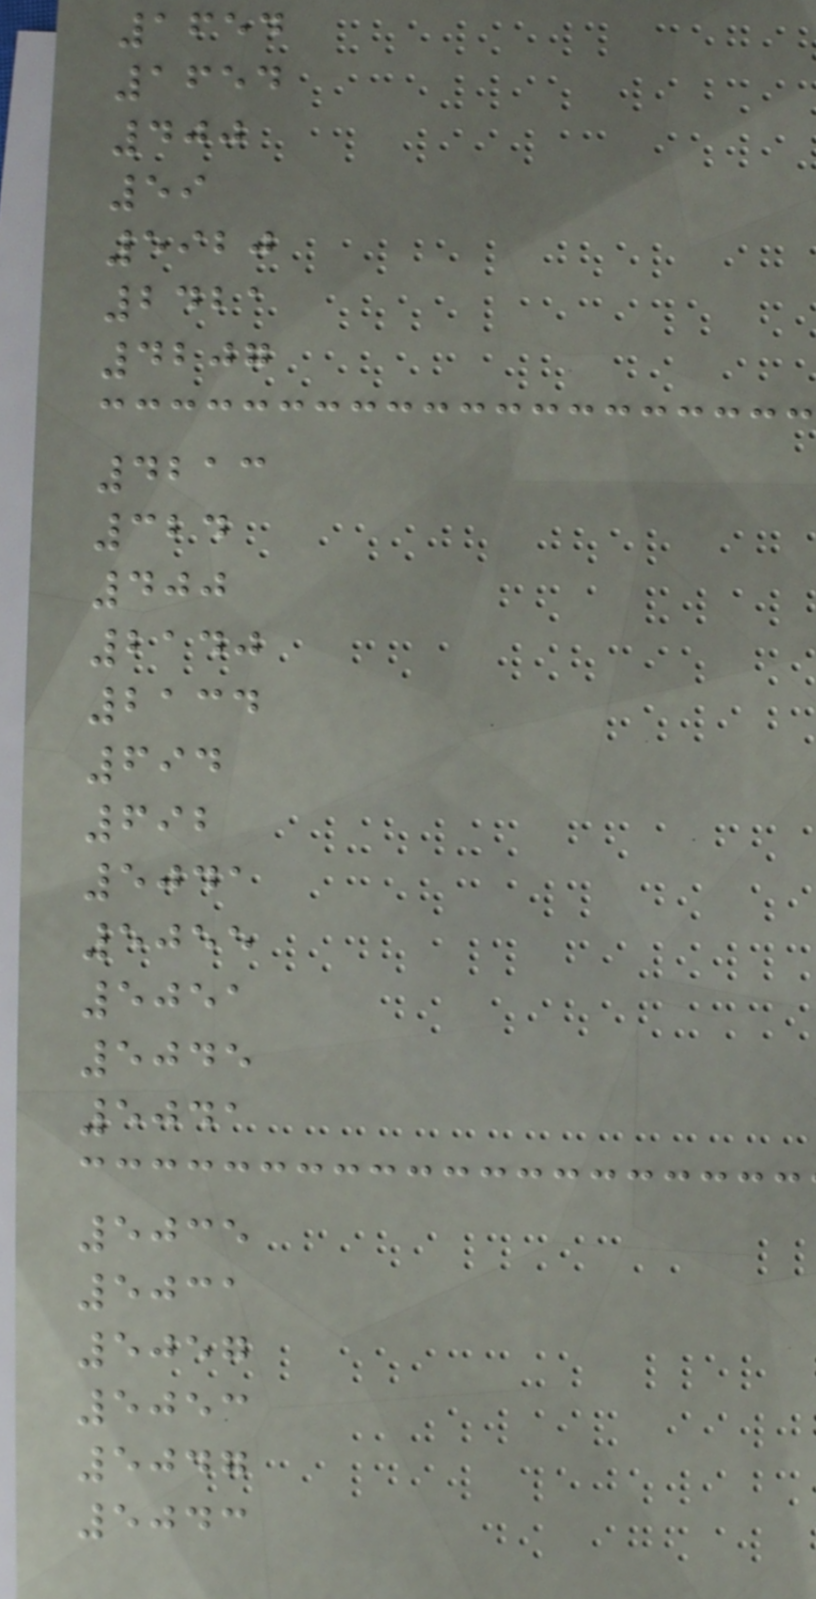1654
1654
400
59
5920
2421
4207
4213
324
400
2140
2134
694
692
5041
5055
5051
5045
5041
5035
5031
5057
5053
5047
5043
